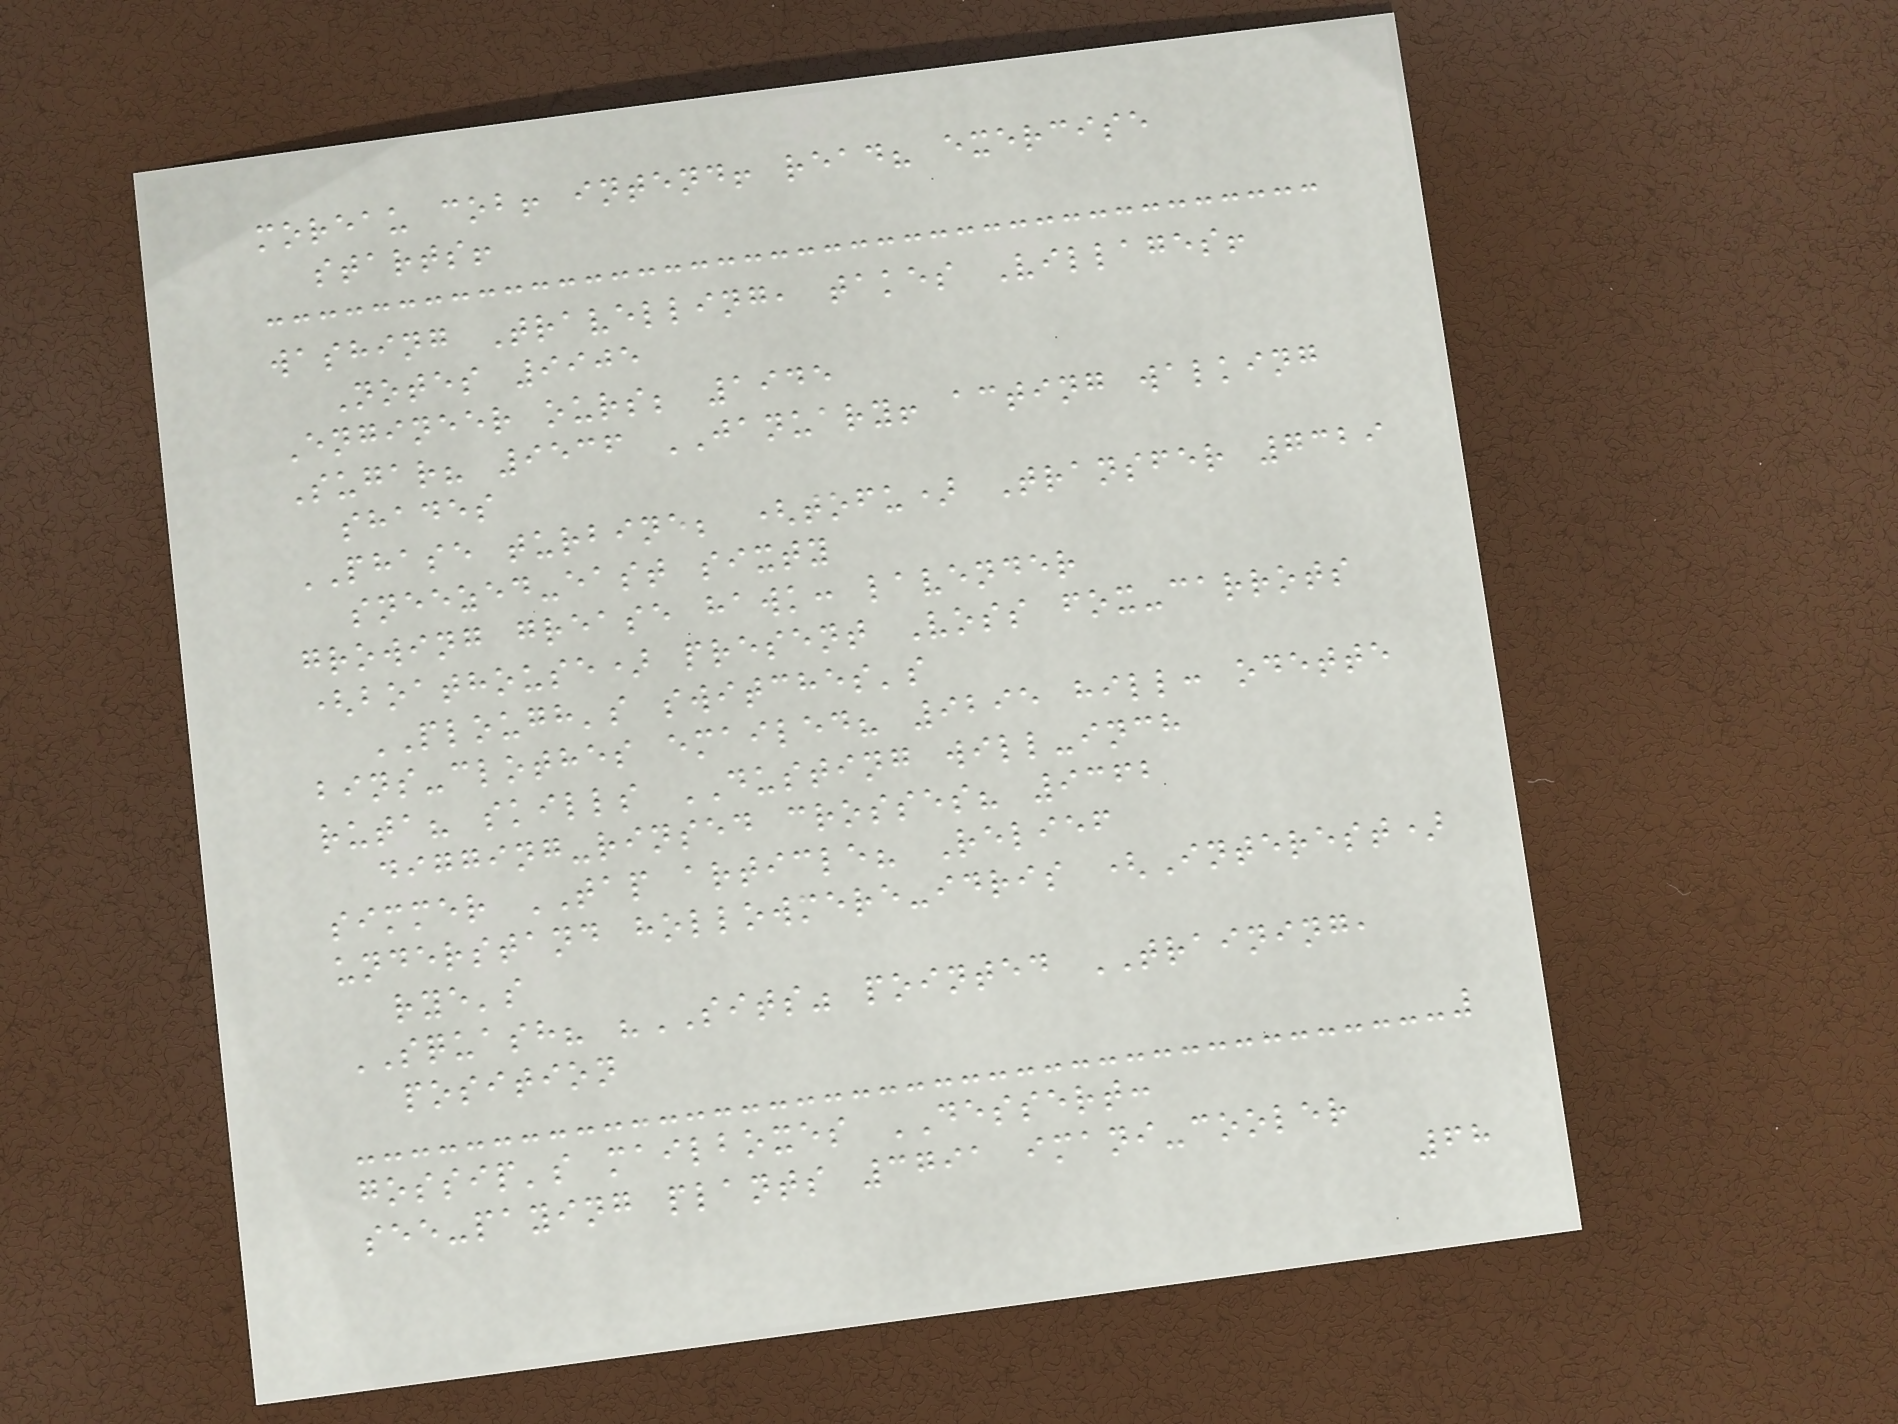moreau cob! intend! read? exercise
starts!
washing Travelling, takes Villages!
Notes 9905
Engineer ours; 1945
Sugar? 9536 JANUARY! acting walking
shades
PHASE turbine; (tofu) Transfer 7329
sneezed-east sixty
growing grease hawk: lavender
(boathouse) present Voss fox-carrots
PLOUGH's switches's
bins-clothes emailed? 9295 hill: odette
ruta? skills DUSTING will-inch
digging-rinsed crosses? 9362
simmer TAP article? Relief
understand hollowmere-idris (Interest)
rye's
SQUASH? "SITS" pointed TRAINING,
position
gossip's mailboxes DESSERT:
see-paying plants 3791 imani-cooler
68
